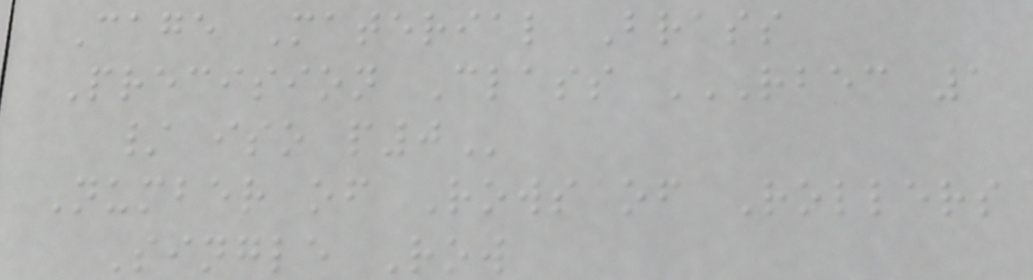Cage Material Brass
Precision Class RBEC 1
/ ISO P0
Number of Rows of Rollers
Single Row
